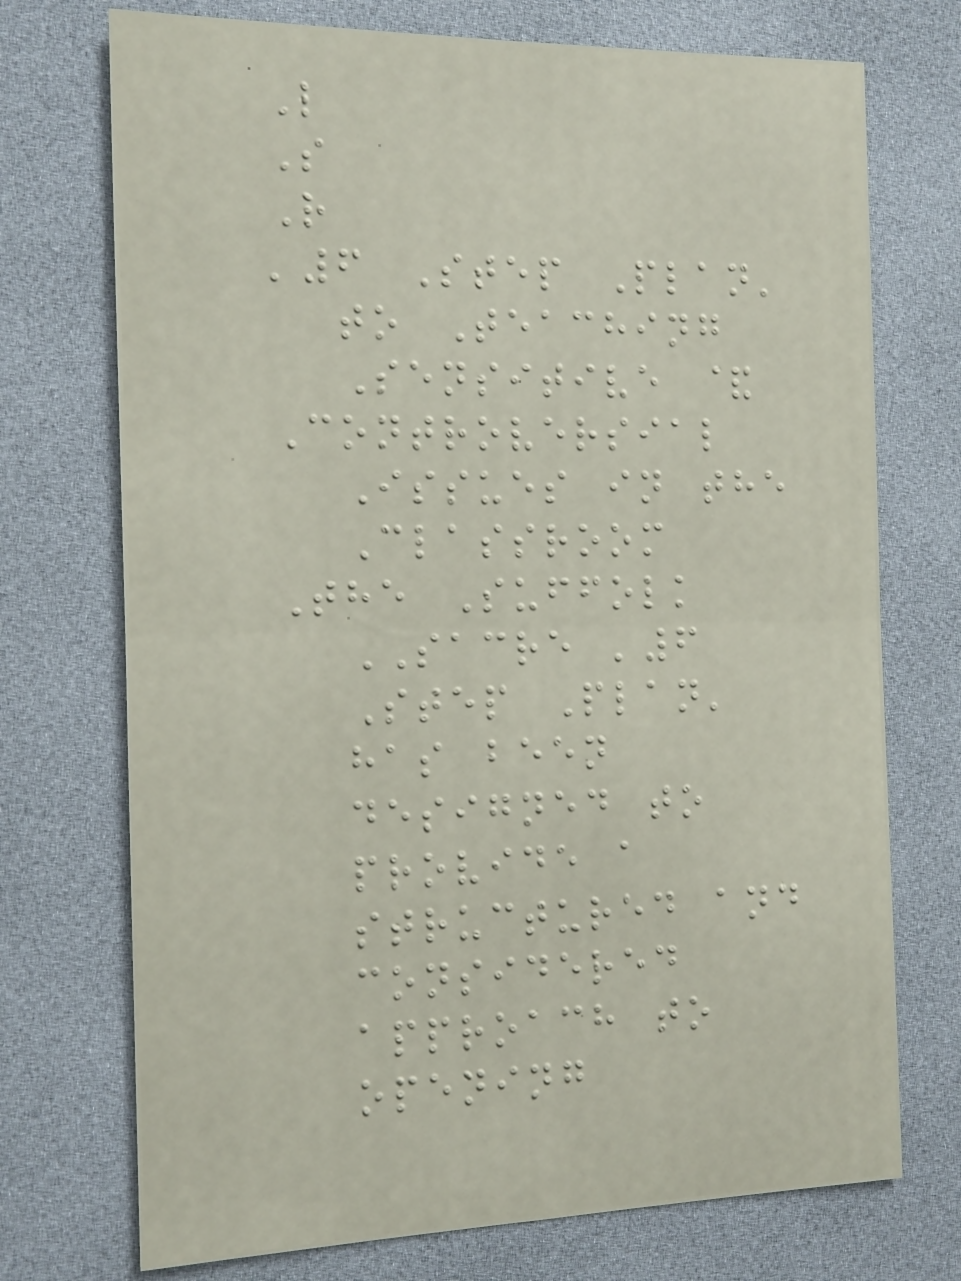L
S
R
'6 Step Plan'
to Teaching
Sensitive &
Controversial
Issues in the
Classroom
The Suffolk
SACRE '6
Step Plan'
has been
designed to
provide a
structured and
considered
approach to
opening
